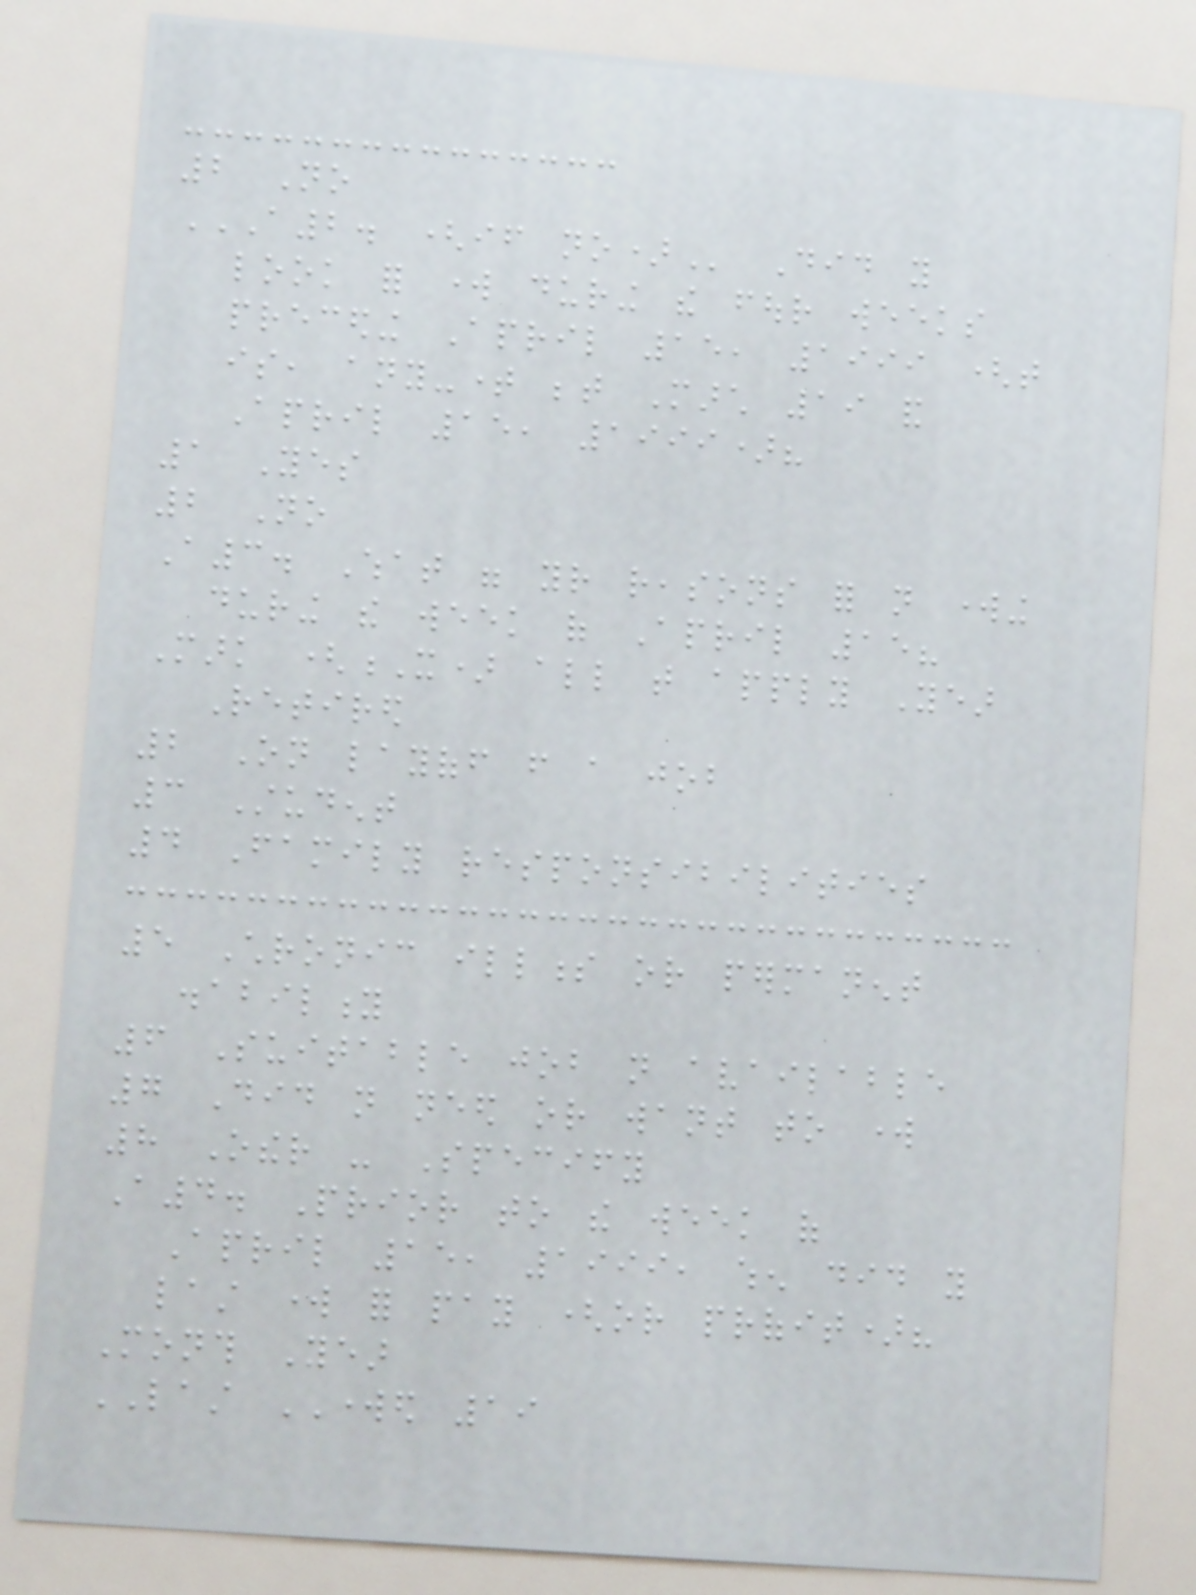2 No
A2. (IF NO) Did you
look for work during the four weeks
preceding April 15, 1999 (that
is, any-time between March 19 and
April 15, 1999)?
1 Yes
2 No
A3. What were your reasons for not working
during the week of April 15?
Mark (X) all that apply Year
Retired
2 On layoff from a job
3 Student
4 Family responsibilities
5 Chronic illness or permanent
disability
6 Suitable job not available
7 Did not need or want to work
8 Other - Specify
A4. Prior to the week of
April 15, 1999, when did you
last work for pay (or profit)?
Month Year
LAST WORKED 19
